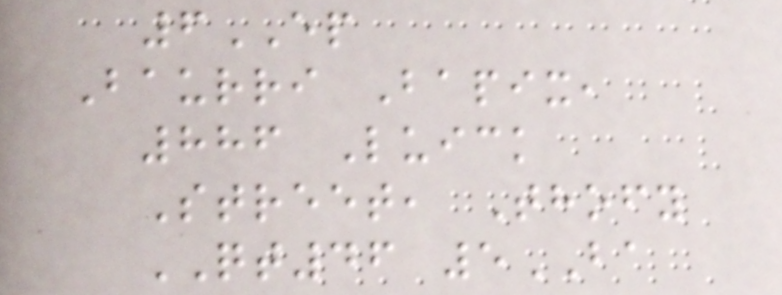6EP
Baurri Bapix,
886 Luick
Street, Thofy
QT46 5BA
